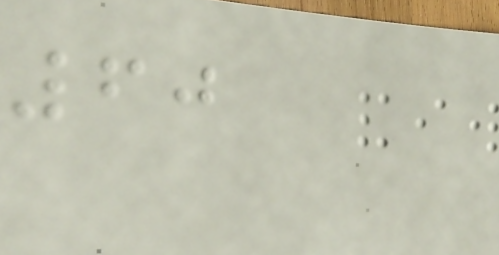60
